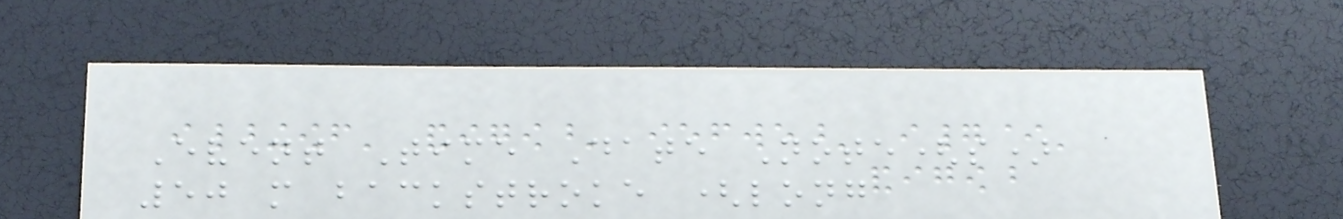Event Time Date Note(s)
50 m backstroke (long
